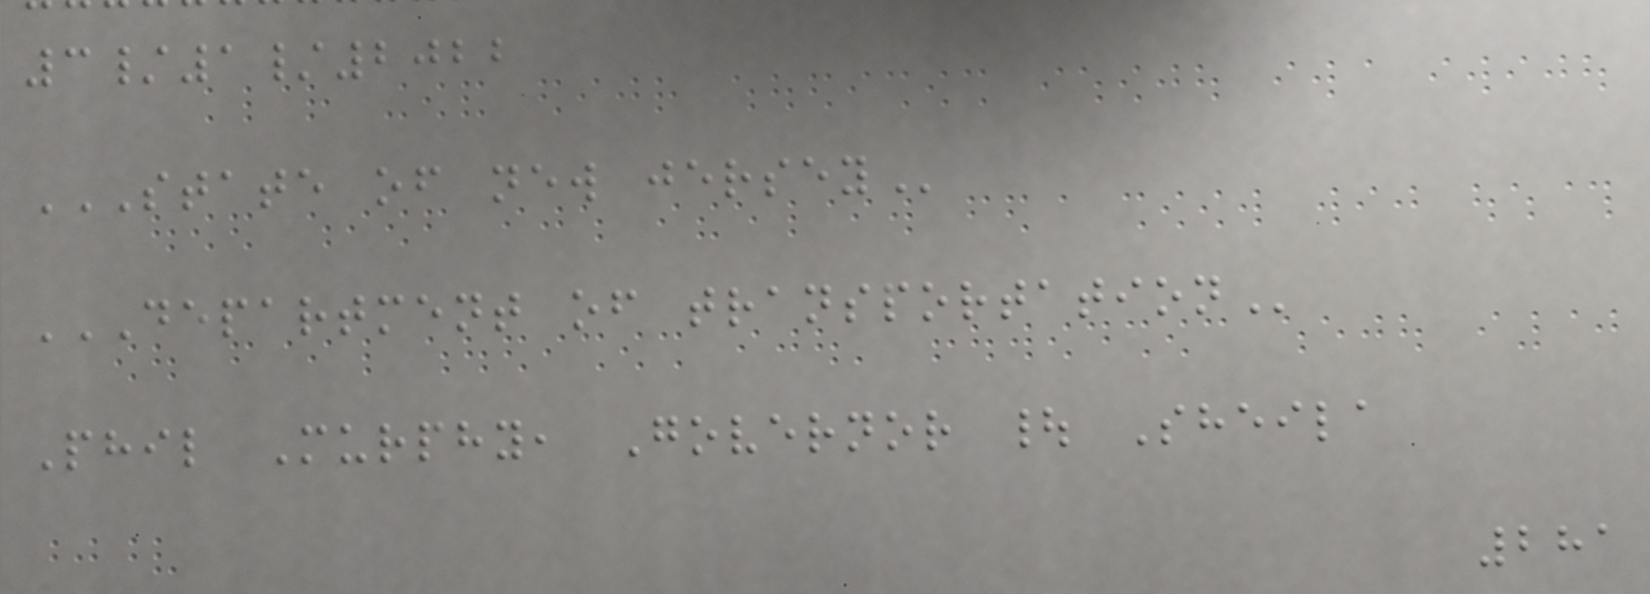3/1/2022
STATE OF NEW JERSEY
DEPARTMENT OF TRANSPORTATION
Phil Murphy, Governor | Sheila
281
